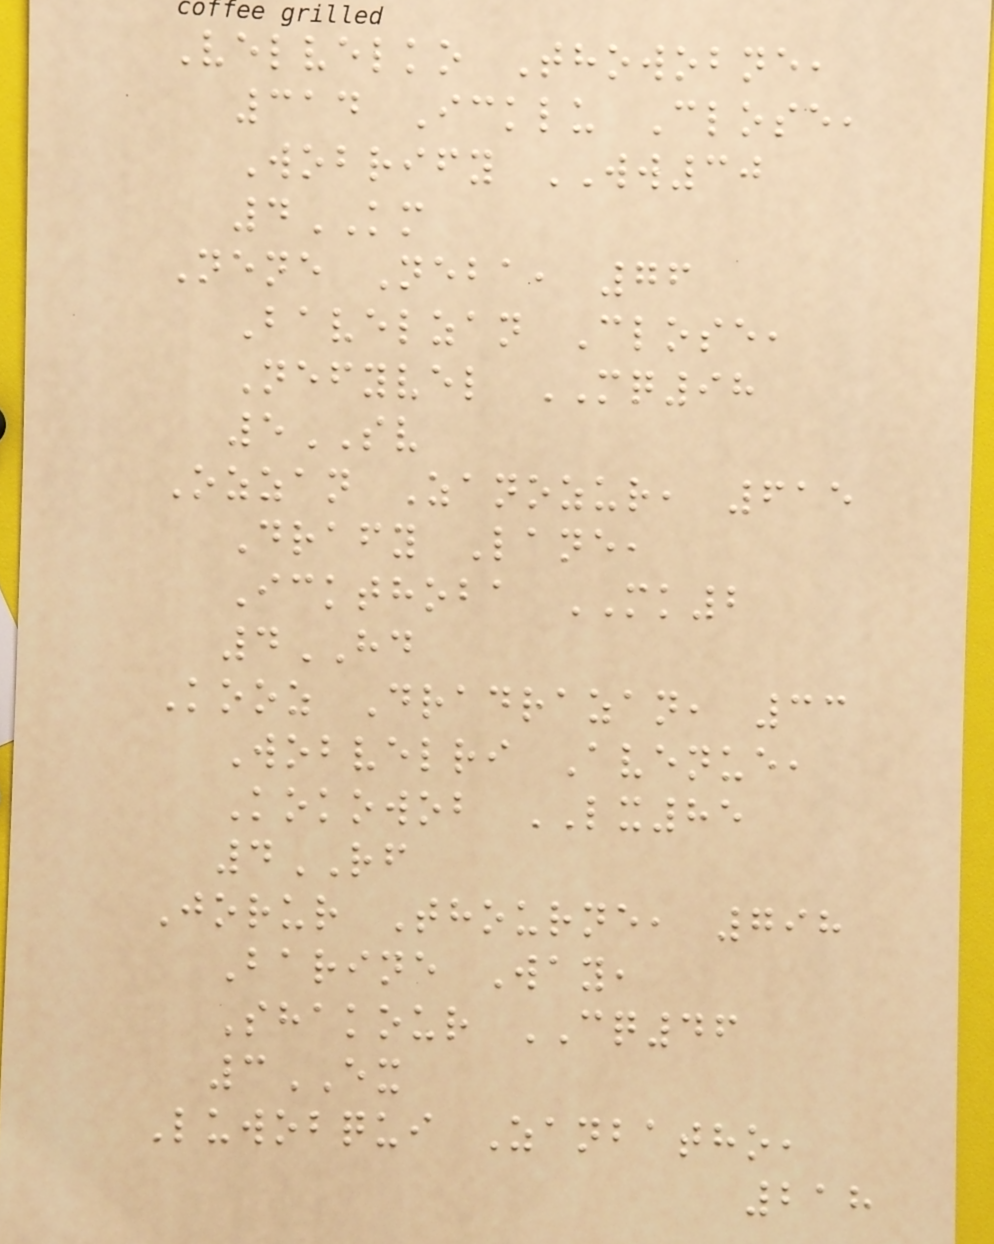Velvelko Thowobne,
314 Icklu Close,
Wobrify WW30
4KM
Nene Neba, 76
Bavelzan Close,
Nefyvel MQ98
5SV
Ozzan Zanozur, 615
Drafy Lane,
Ickthoba MK2
4HD
Kooz Dradrazan, 33
Wobvelri Avenue,
Kokowob LX85
4RF
Jorur Thourne, 798
Barine Way,
Shakour CQ46
3EX
Luwobqui Zanbatho,
218
